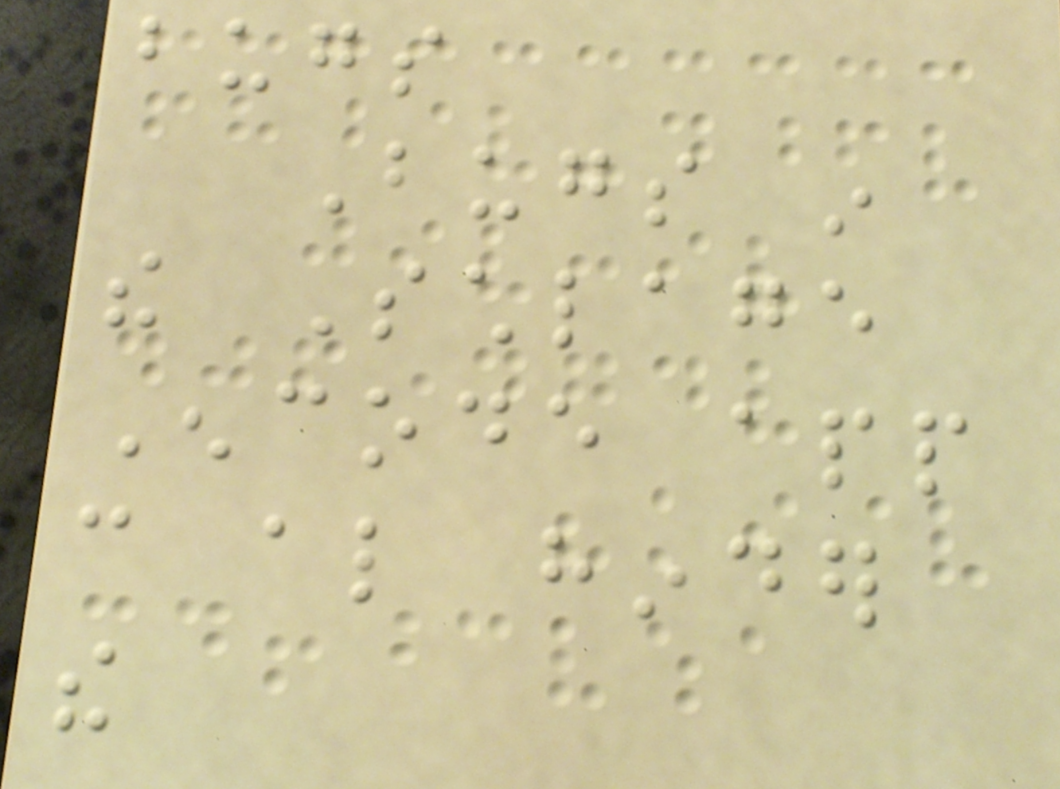bugs
Bugs in
the Schlage
Encode app
can also hinder
the
